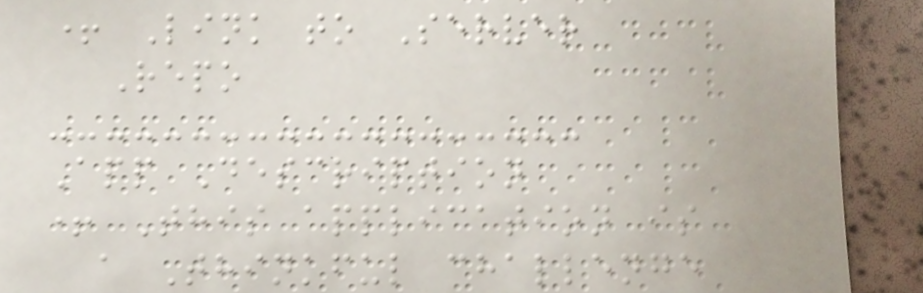+ Link to Server
Repo
App Description
+ This application is
a Thinkful challenge
